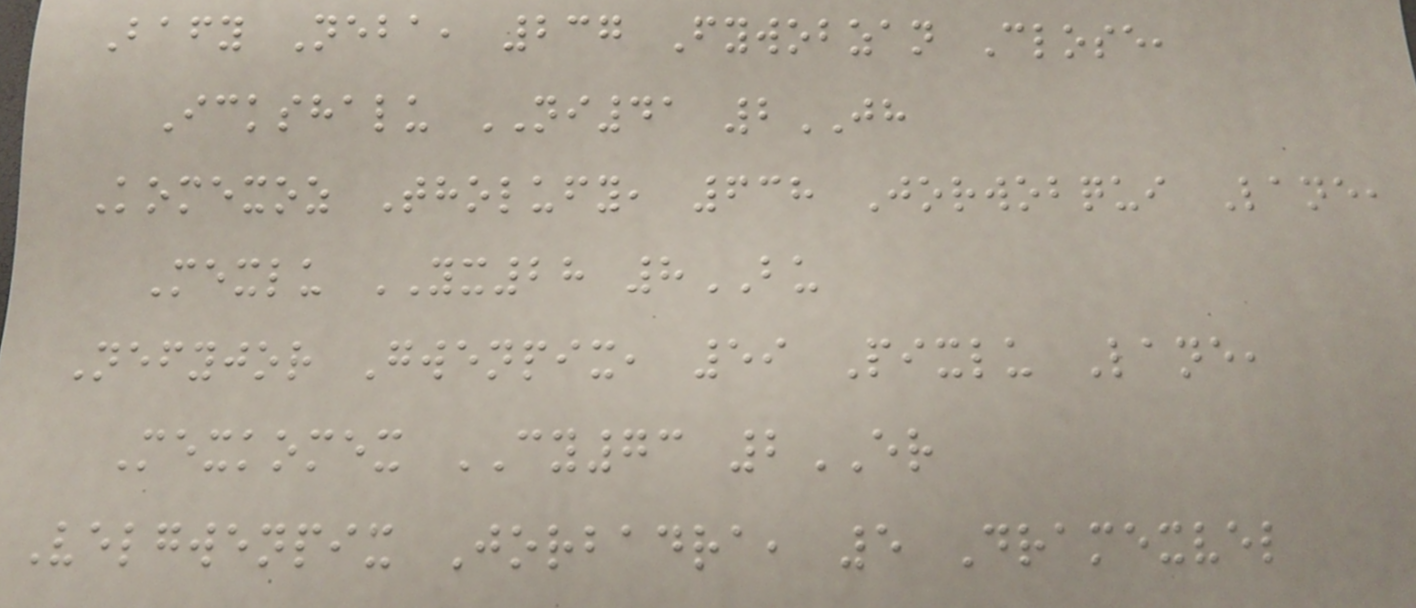Bafy Neba, 237 Fywobzan Close,
Ickshalu NI41 2JH
Komexoz Tholufy, 638 Jorwobqui Lane,
Mexlu YX28 8BU
Nefyjor Gwenpix, 59 Pixlu Lane,
Mexkomex CY73 2ER
Velgwenpix Jorbadra, 5 Dramexvel
